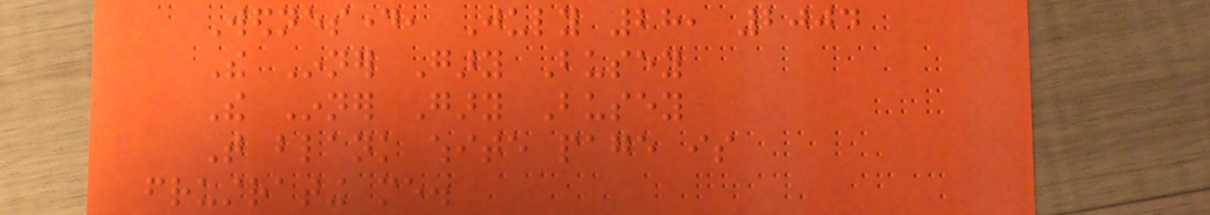Wednesday, July 28, 2004
The Inner Gary Busey
The Inner Gary Busey
That blank white page is
frustrating me.
